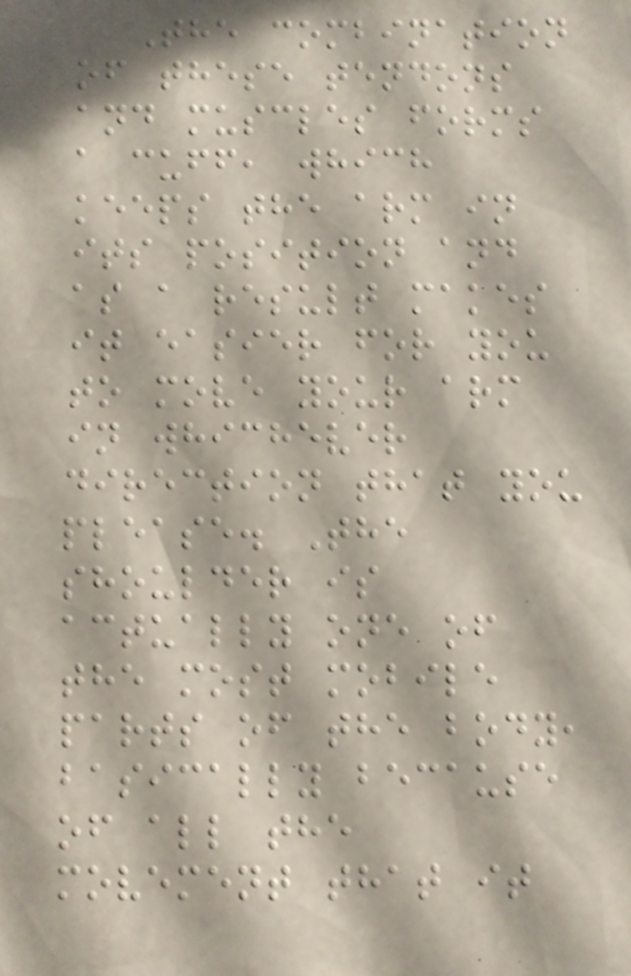The combination
of these tendons
and muscles forms
a cuff, which
keeps the arm in
its position and
as a result makes
it easier for you
to move your arm
in whichever
direction that you
please. The
shoulder is
actually one of
the most mobile
parts of the body,
basically because
of all the
movement that it
